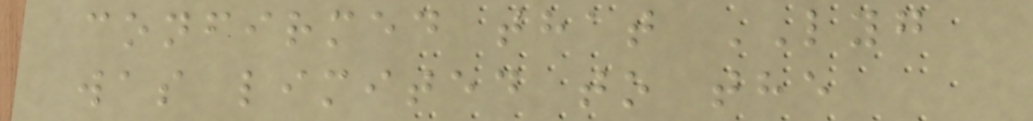confirmed that LYG
was limited to the
